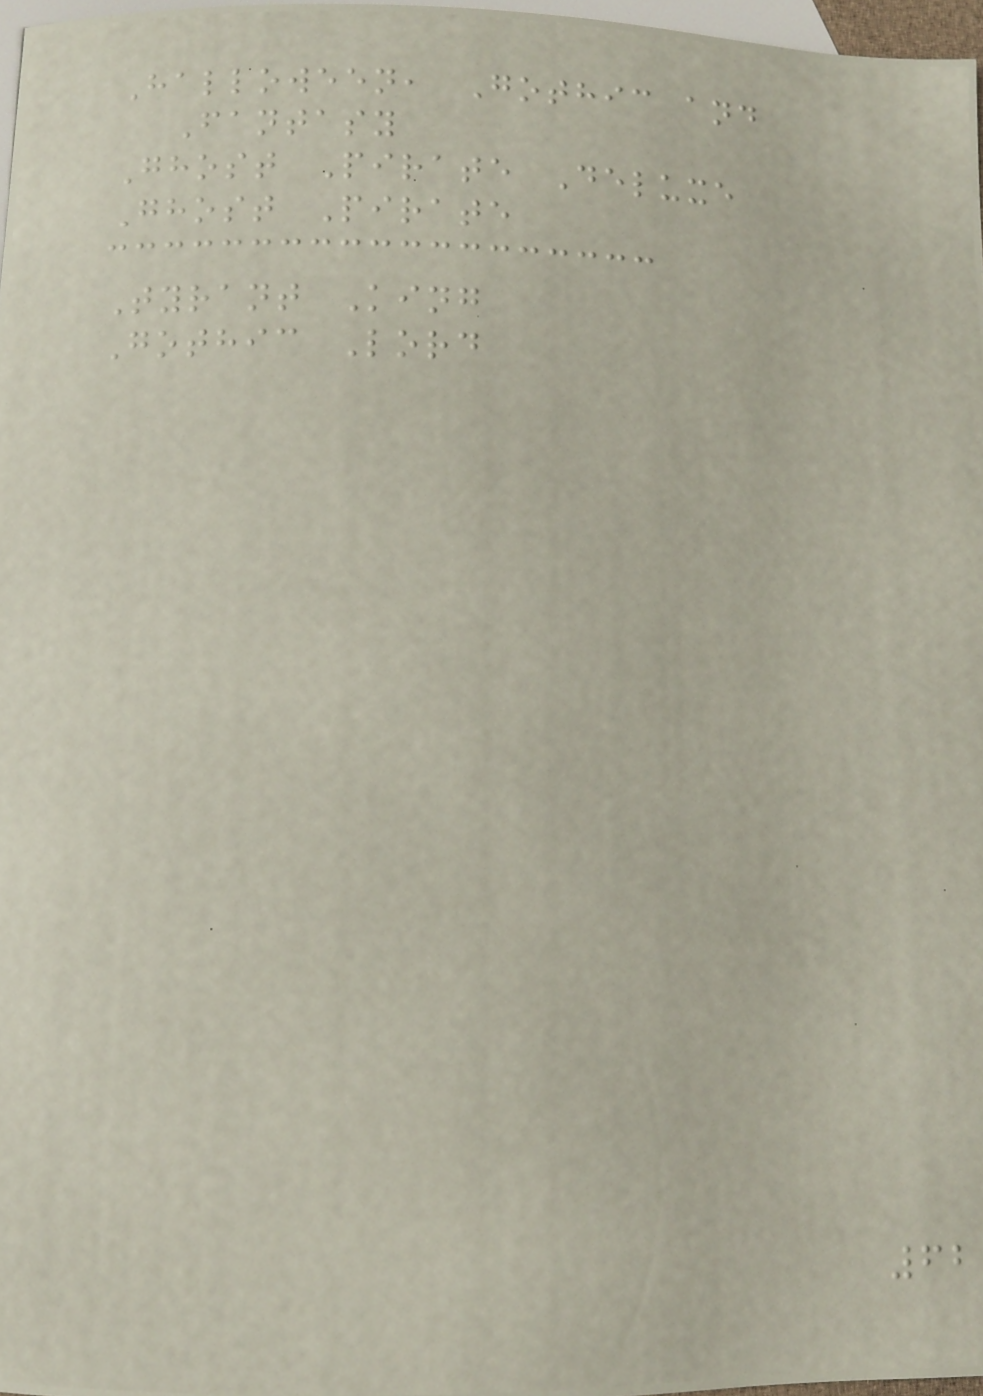Halloween, Gothic and
Fantasy
Ghost Pirate Deluxe
Ghost Pirate
Tyrant King
Gothic Lord
62
